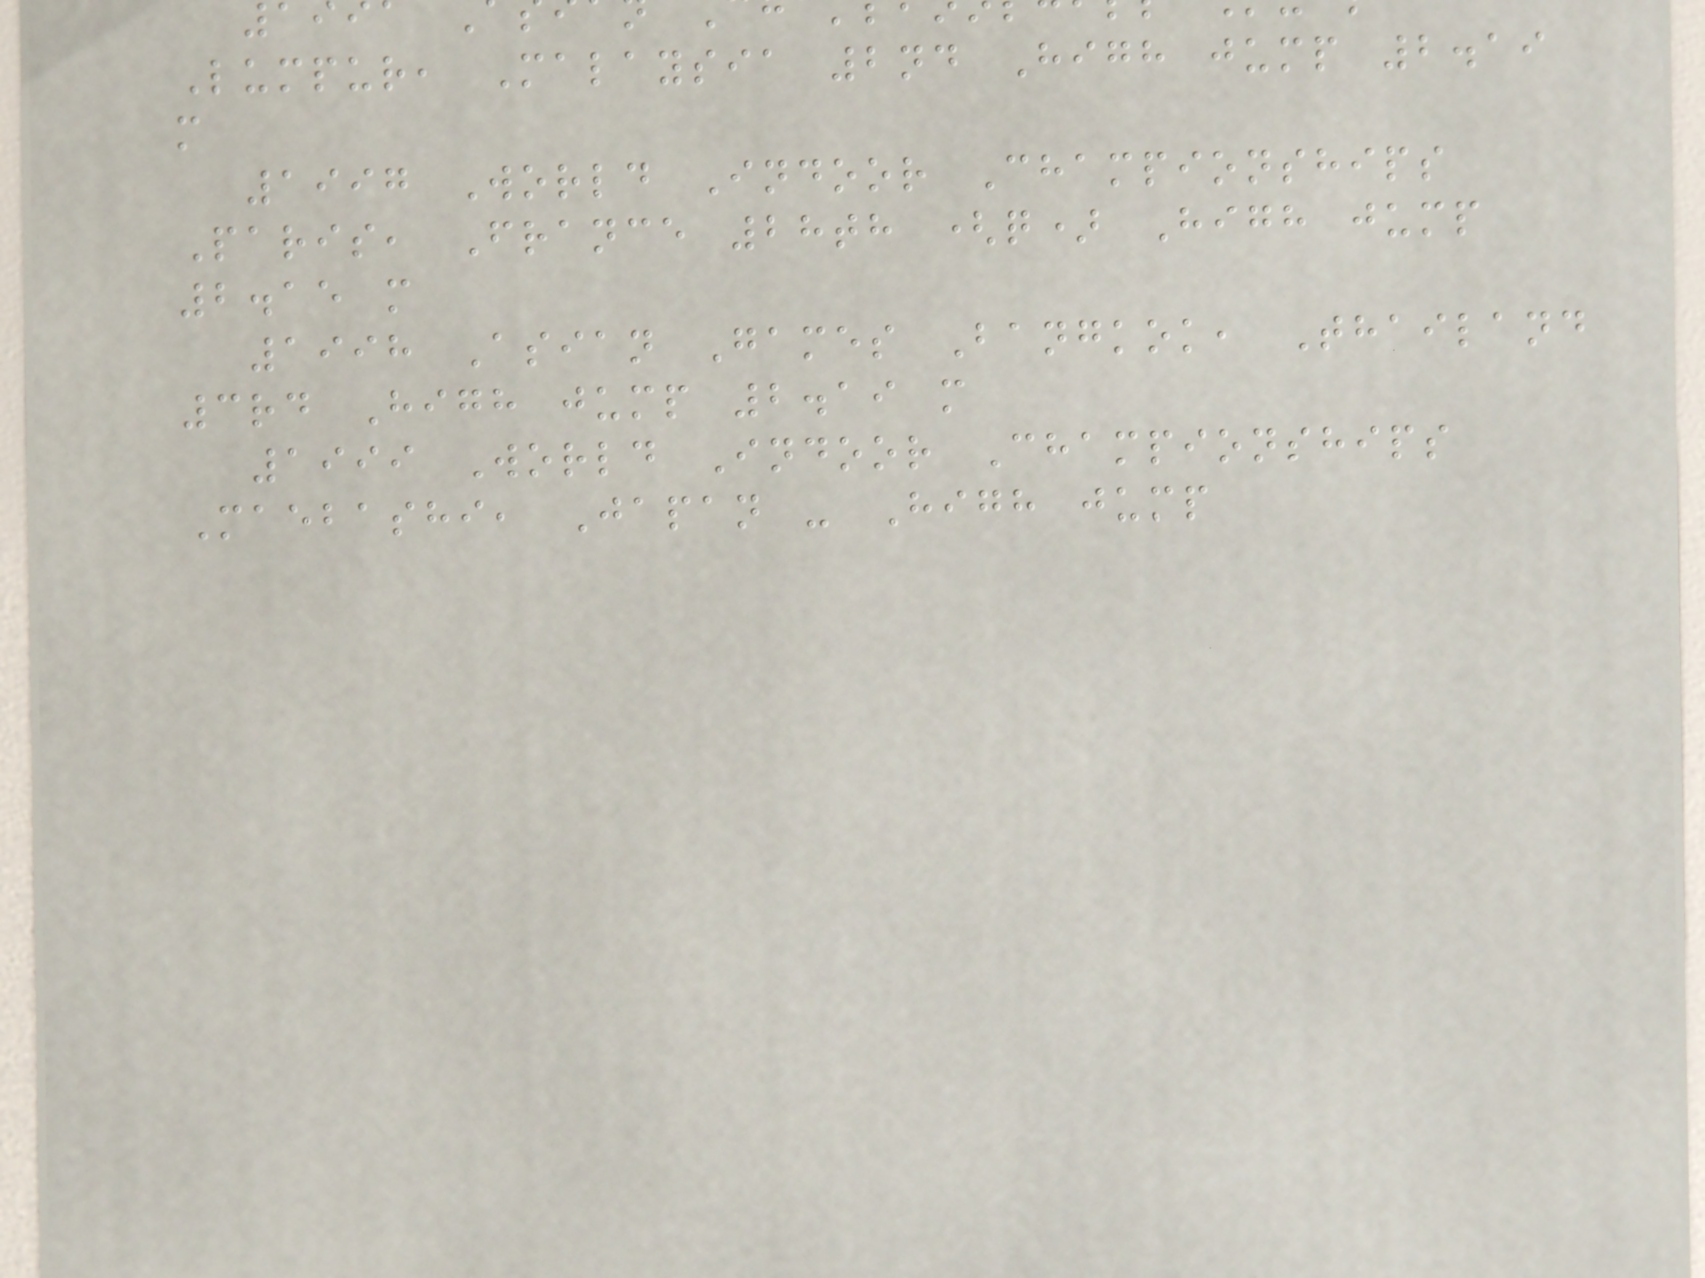Lumpur, Malaysia 2nd High jump 2.19
m
1997 World Indoor Championships
Paris, France 28th (q) High jump
2.15 m
1998 Asian Games Bangkok, Thailand
3rd High jump 2.19 m
1999 World Indoor Championships
Maebashi, Japan - High jump
